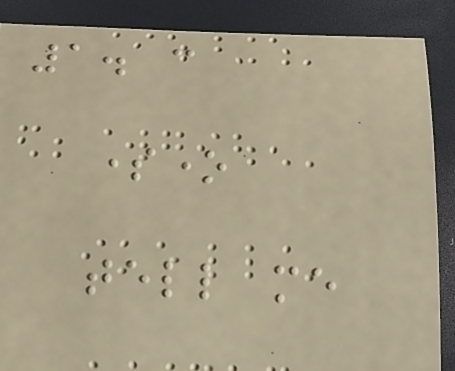1. can
someone
tell me
